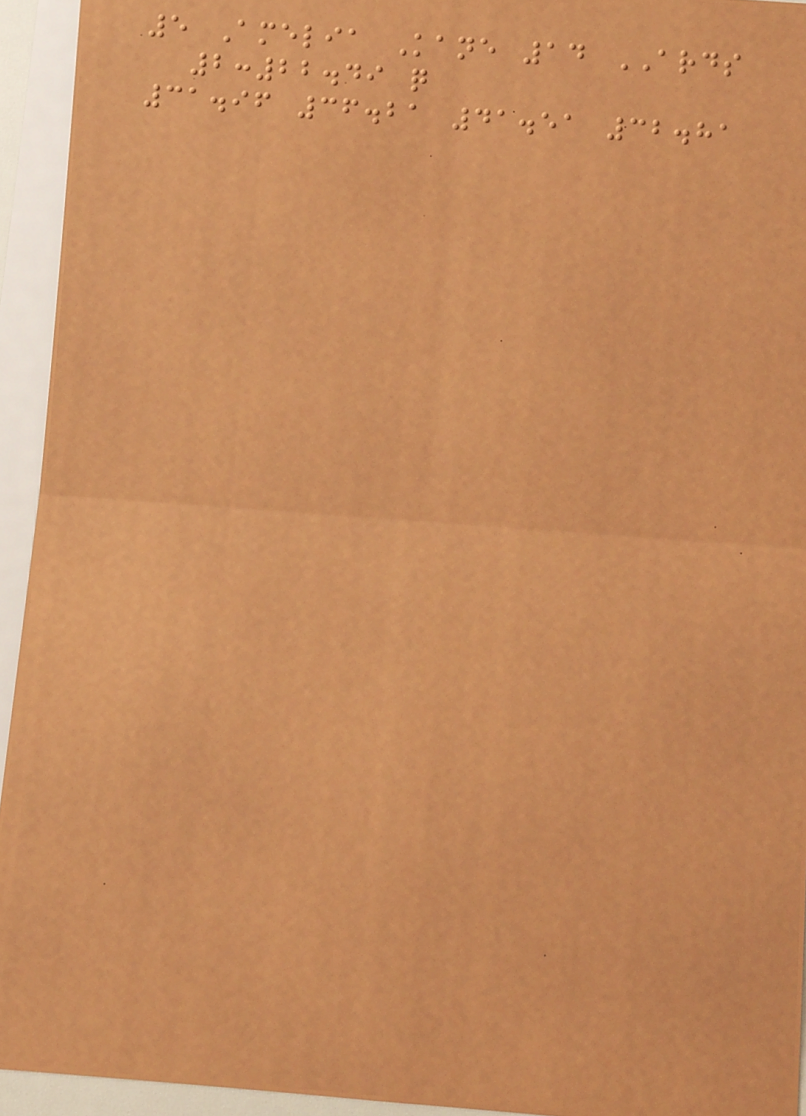5 Amelia Kane 14 ARDS
2:22.49 q
31.96 36.21 41.51 32.81
